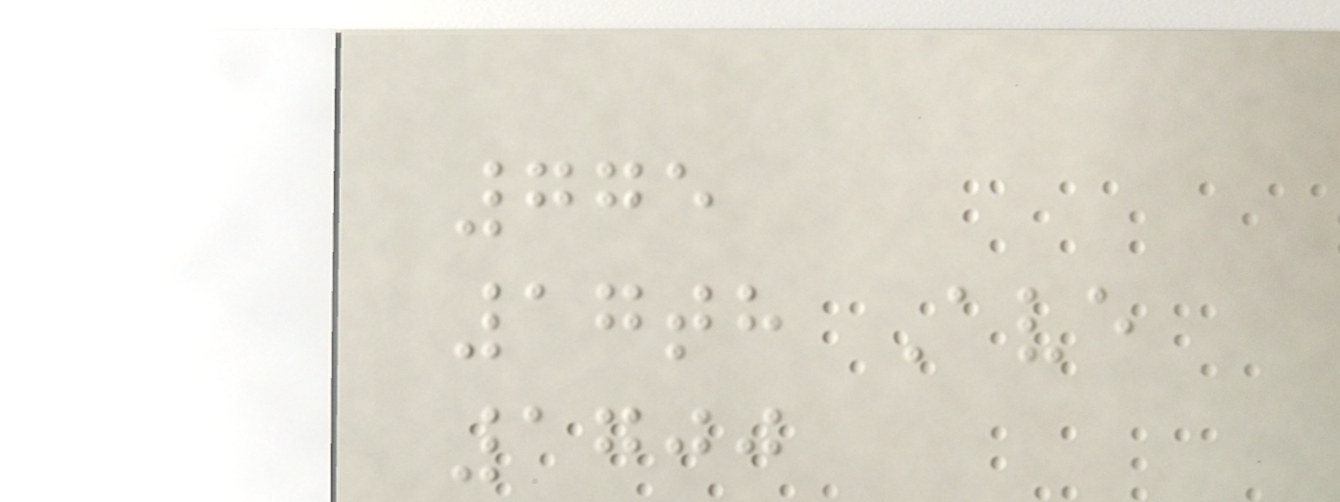775
17th Ave
1700
